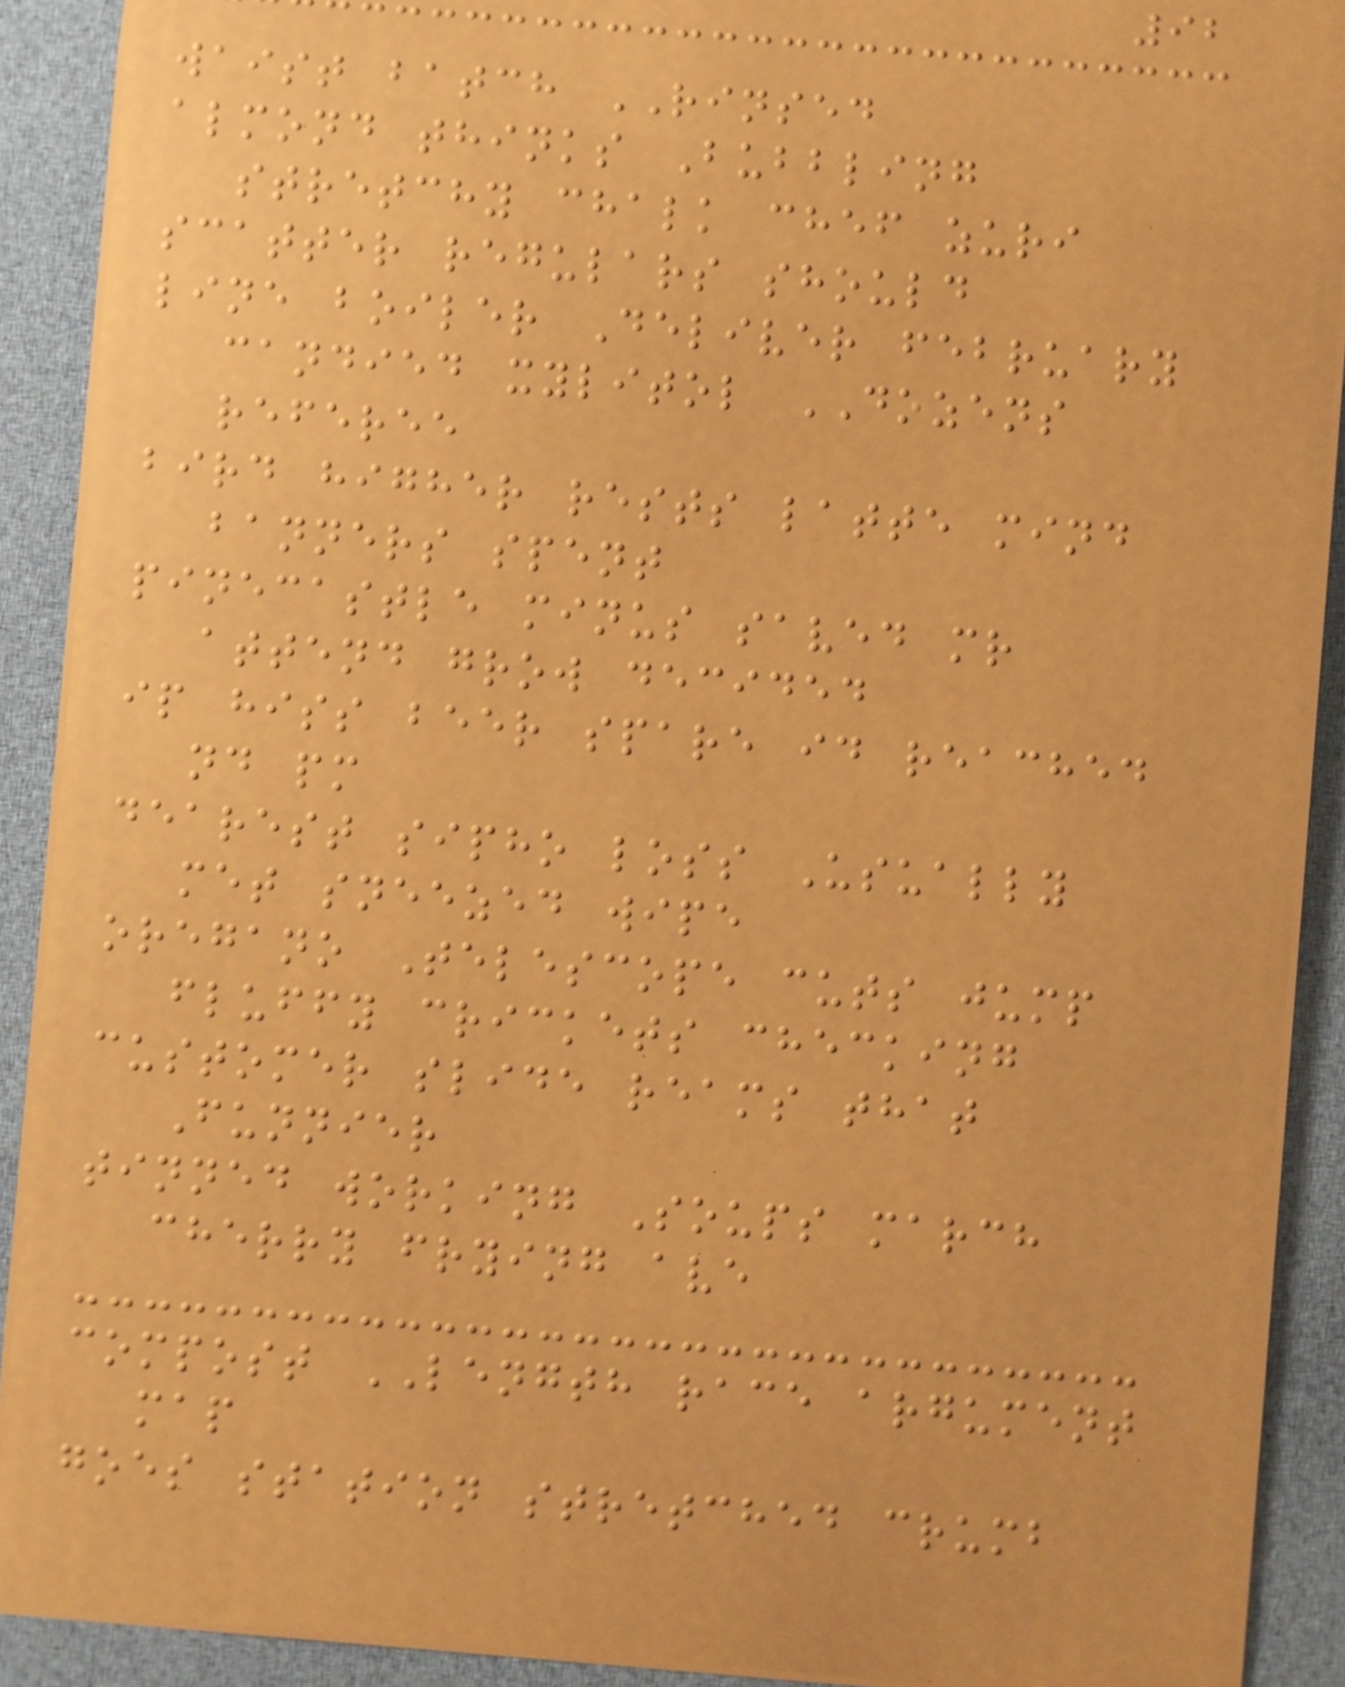92
waist batch RINSED
almond thinks Bubbling
stretchy chalk chef zuri
scatter regulars should
line boiler Deliver february
candied xylitol DOZENS
referee
bird higher rests latte mind
banners spent
pinecastle minus saved mr
attend grow decided
ip hiss beer spare id reached
nd pm
dearest sipho loss Usually
met sneezed wipe
oregano Telescope cuts jump
fluffy crickets checking
customer slide reams that
Funnier
tinned working Soups march
cherry frying ave
compost LENGTH race argument
map
goes station stretched crumb
